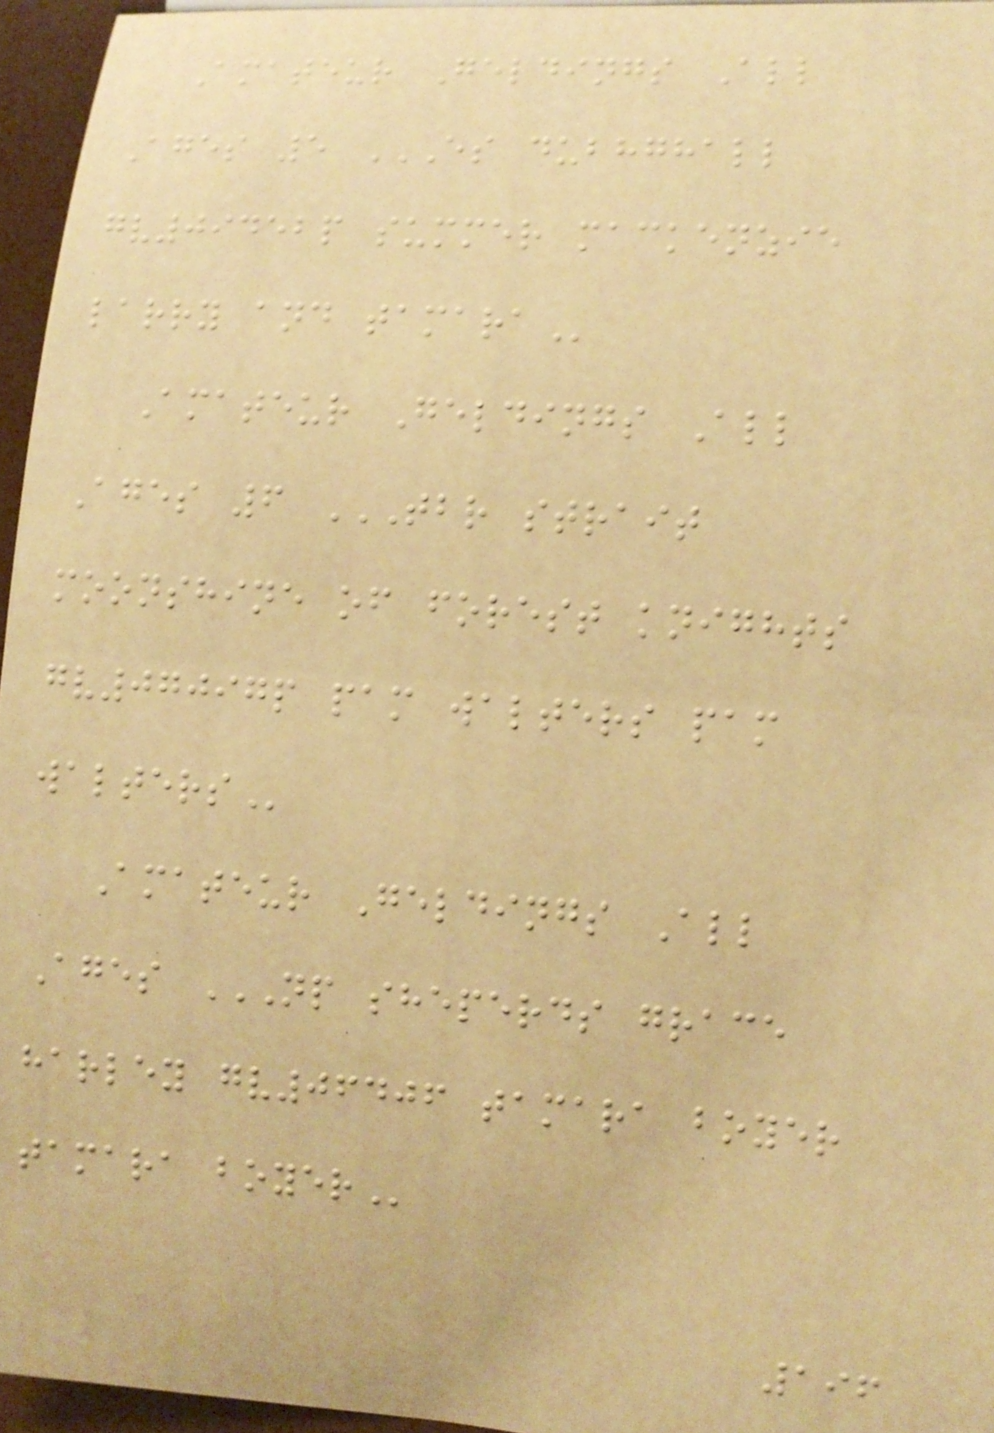Amateur Geldings All
Ages 5 ES DUBHGHALL
GV09452P SUMMER MACKENZIE
LARRY AND TAMARA
Amateur Geldings All
Ages 6 TBR STRAIT
MOONSHINE OF FOREST KNIGHTS
GV07097P PAM WALTERS PAM
WALTERS
Amateur Geldings All
Ages NP SHEPERDS GRACE
HARLEY GV06406 TAMARA BOYER
TAMARA BOYER
196
